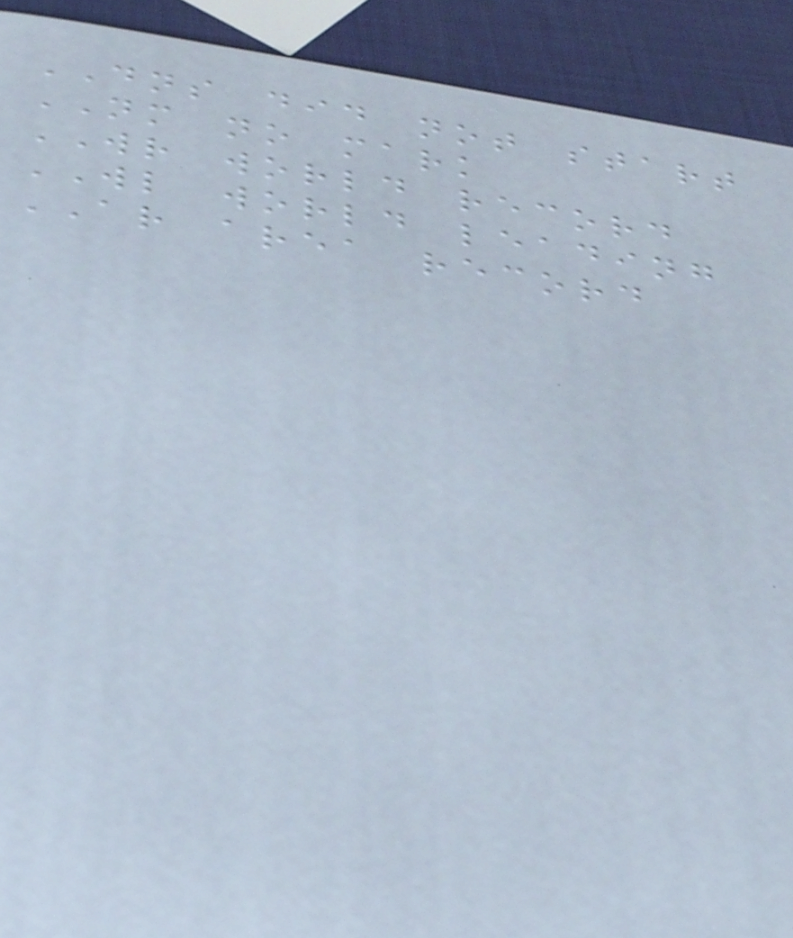DNS did not start
NM no mark
WR world record
WL world leading
AR area record
